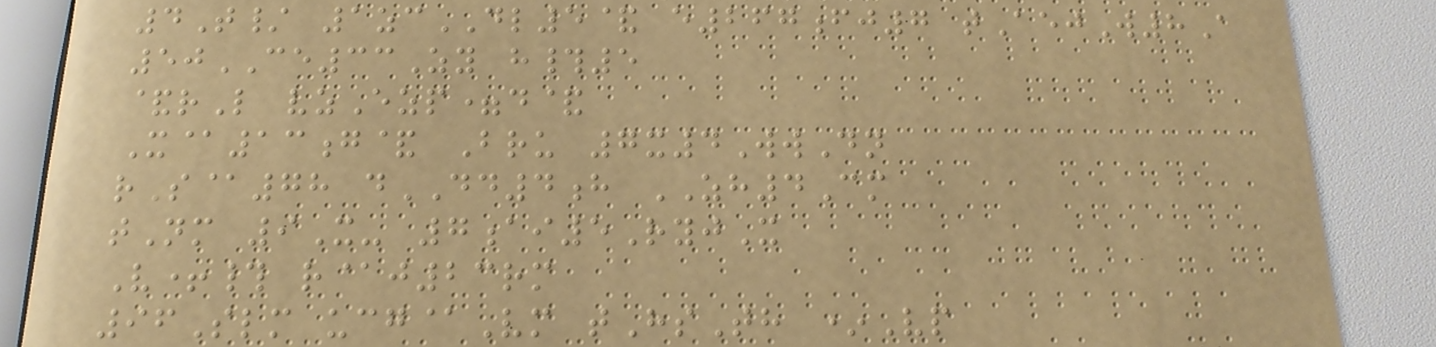4T/ 1zcDL5& e267fj7 tAejW8A
50CE33Zy h#5
&rL vzEzp=d&
X@13g& Bru 7x4WwDn
rS@78 dDD4h ZH4Cm
tNm 9X- 7ai5RyjX
V+# r@j23rm
96Slm ucg@Vm tHsTh *Vp
